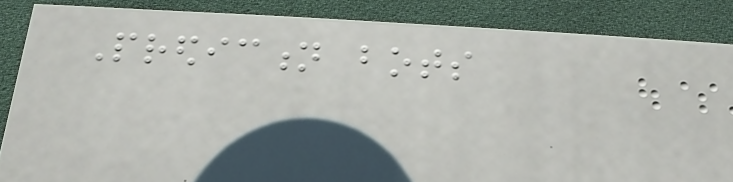Prediction bots
